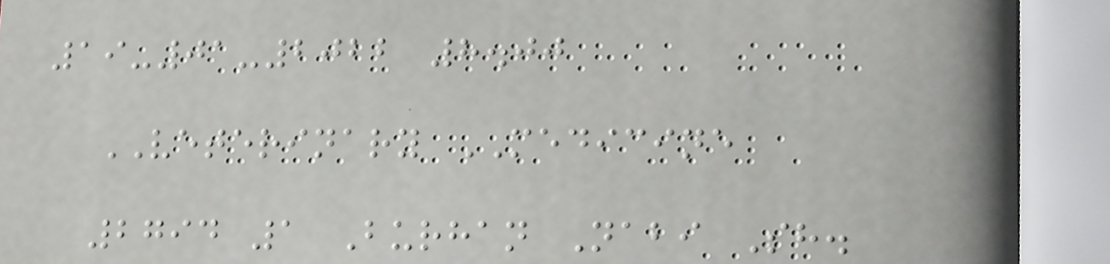19-01-2022 8.00
VETERINARY MEDICINE
2794 1 Burhan Nabi Sh.
